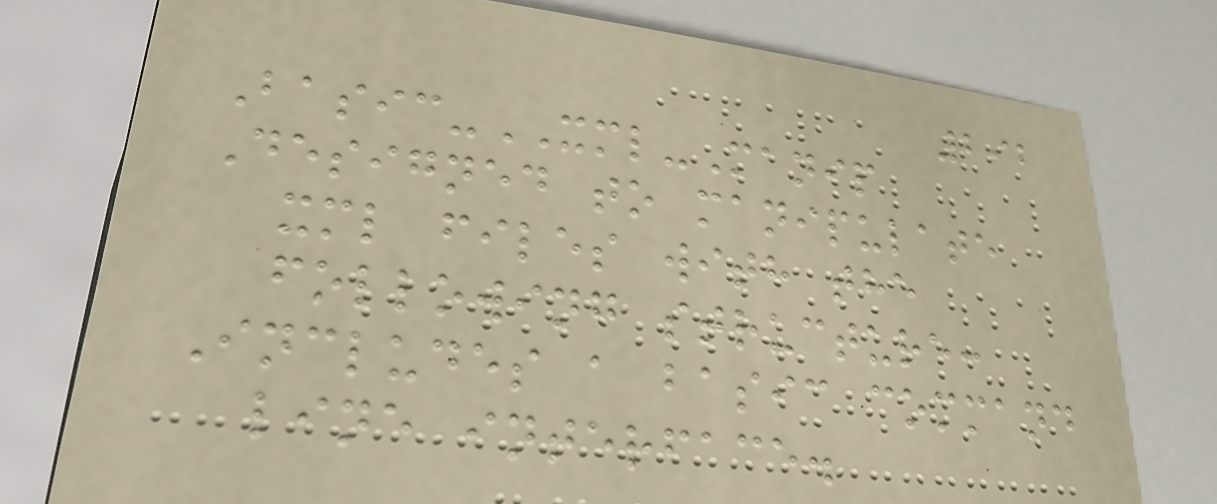292
Basic-XML-Manip
Designed to manipulate
xml files with the
following structure:
Includes a basic command
line interface.
